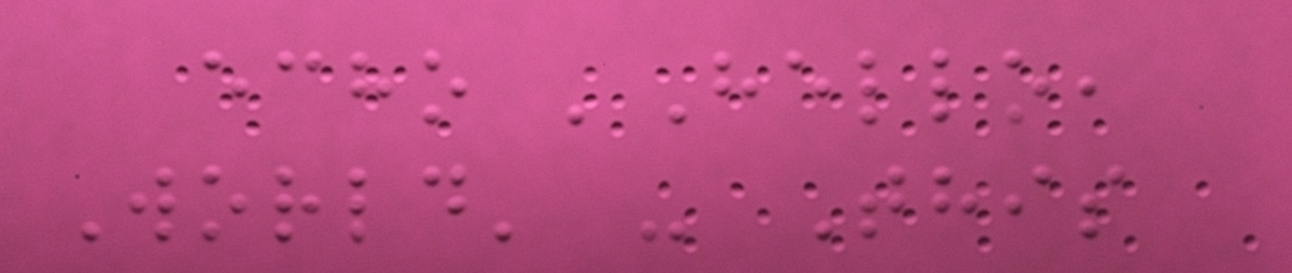echo 'Hello,
World' - This
